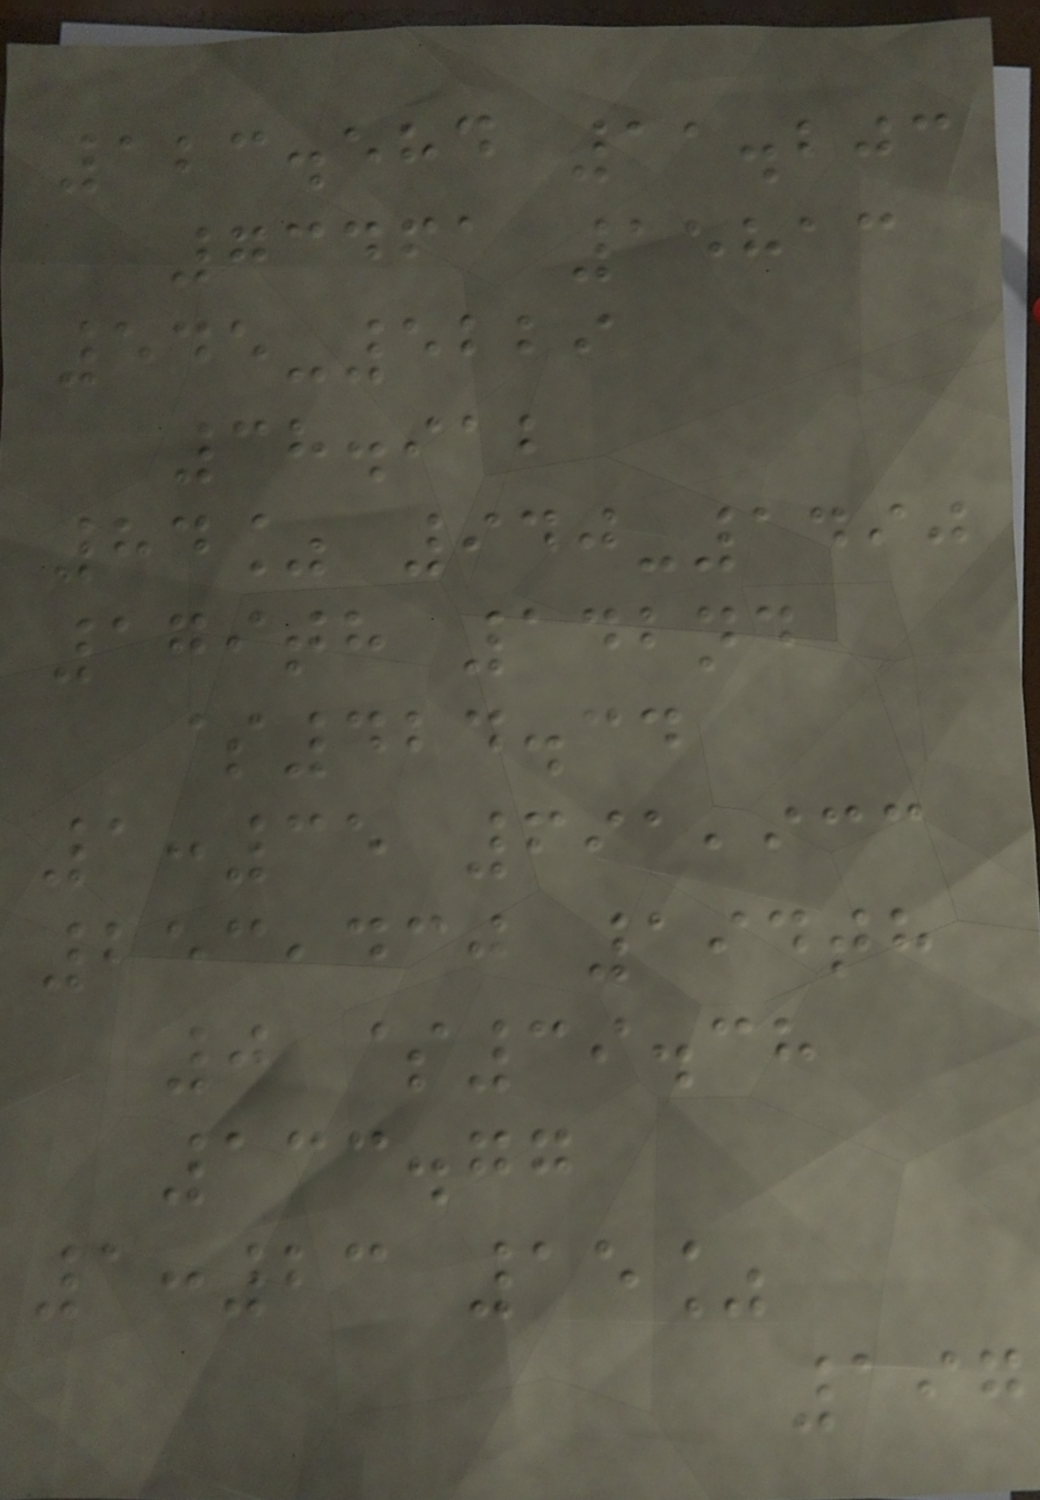123.584 11.203
73461 15813
545-5229
38.912
84% 940-1490
179th 142nd
$424.34
1:35 691,933
253,430 194th
0 $39.38
133.77
1:23 15%
197
